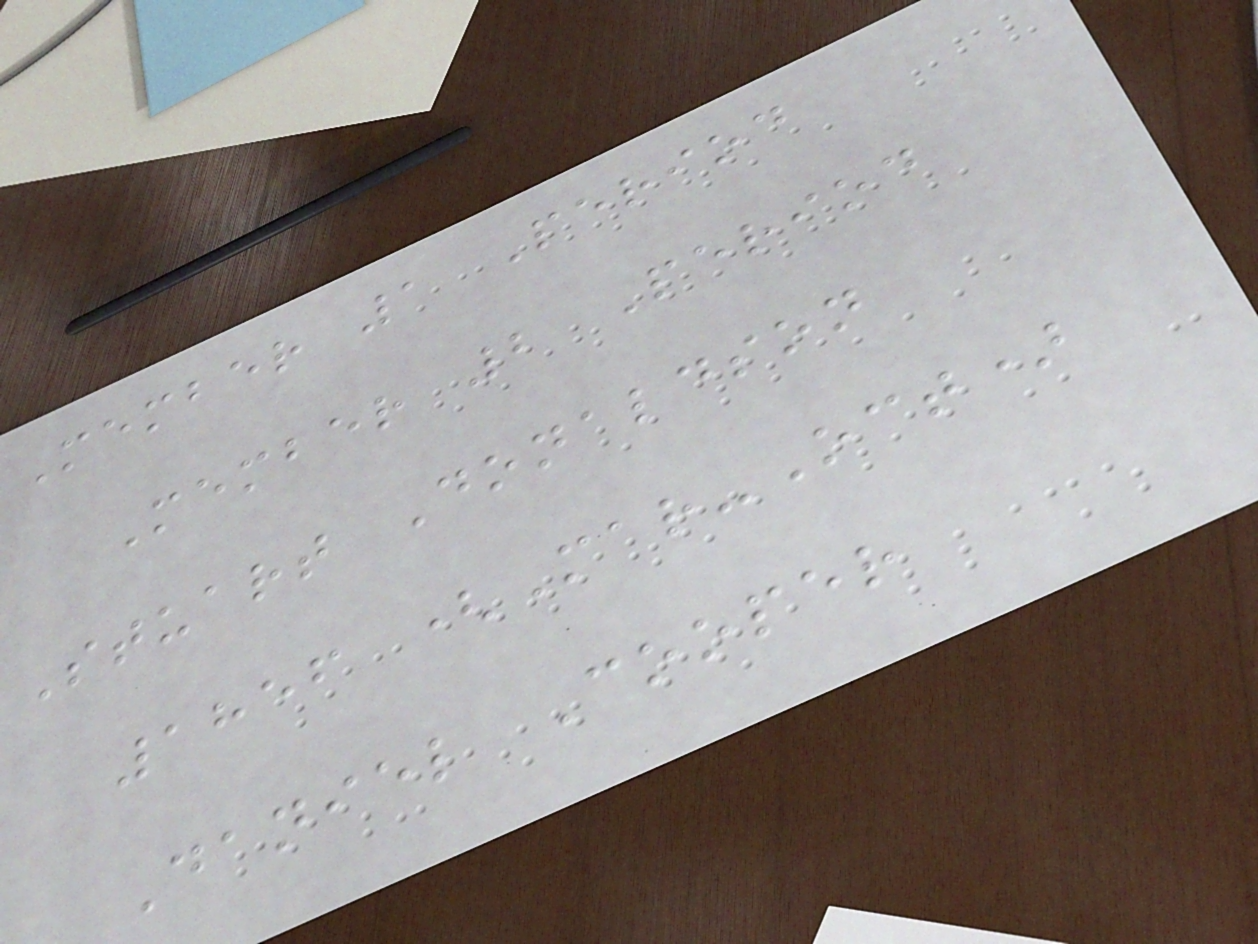Member 1 Period
Member 2 Period
Stuart Donaldson
1856 (Mar-Oct)
Daniel Cooper
